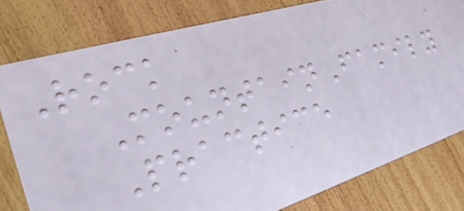Rock
MountainFamily
Practice
